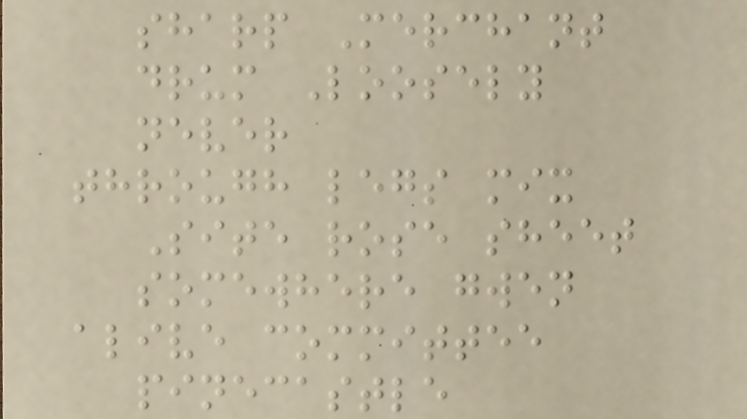sharp Merchant
drum Loosely
never
through legs mix
Site rose sheet
somewhere gwen
alive committee
pinecastle
